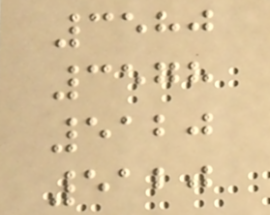3580
3578
5120
5120
